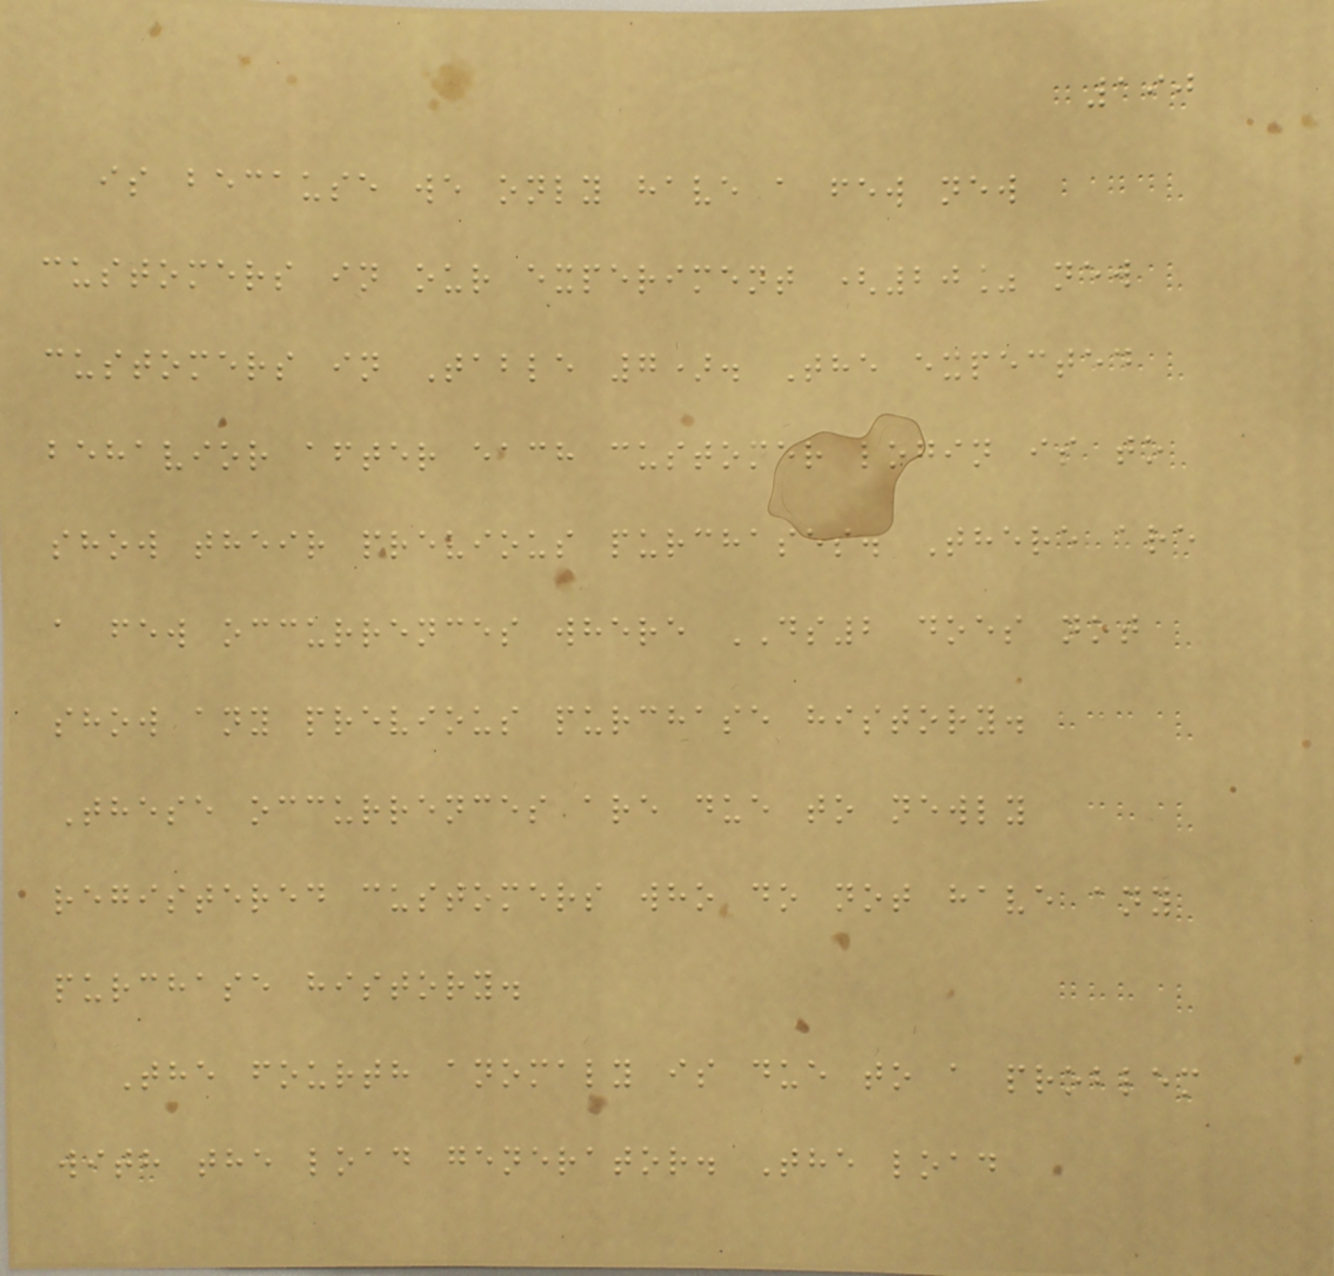190
is because we only have a few new
customers in our experiment (20% new
customers in Table 7). The expected
behavior after each customer login is to
show their previous purchases. There are
a few occurrences where DS2 does not
show any previous purchase history.
These occurrences are due to newly
registered customers who do not have any
purchase history.
The fourth anomaly is due to a problem
with the load generator. The load
